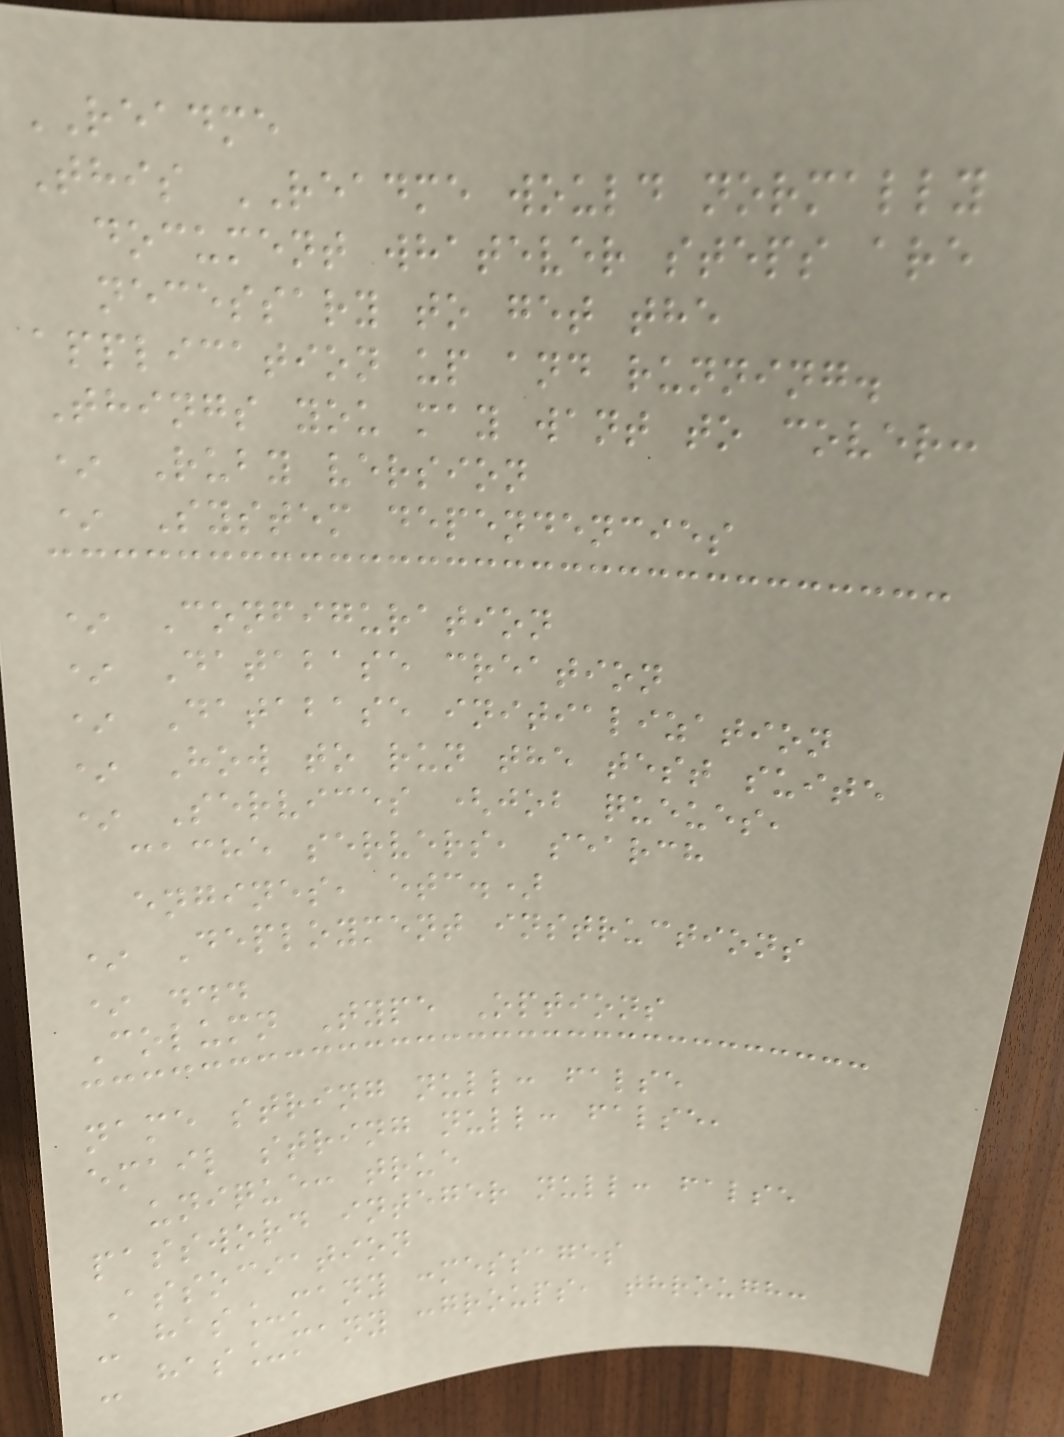README
This README would normally
document whatever steps are
necessary to get the
application up and running.
Things you may want to cover:
* Ruby version
* System dependencies
* Configuration
* Database creation
* Database initialization
* How to run the test suite
* Services (job queues,
cache servers, search
engines, etc.)
* Deployment instructions
* ...
Column Type Options
name string null: false
email string null: false,
unique: true
password integer null: false
Association
- has_many :messages
- has_many :groups, through:
